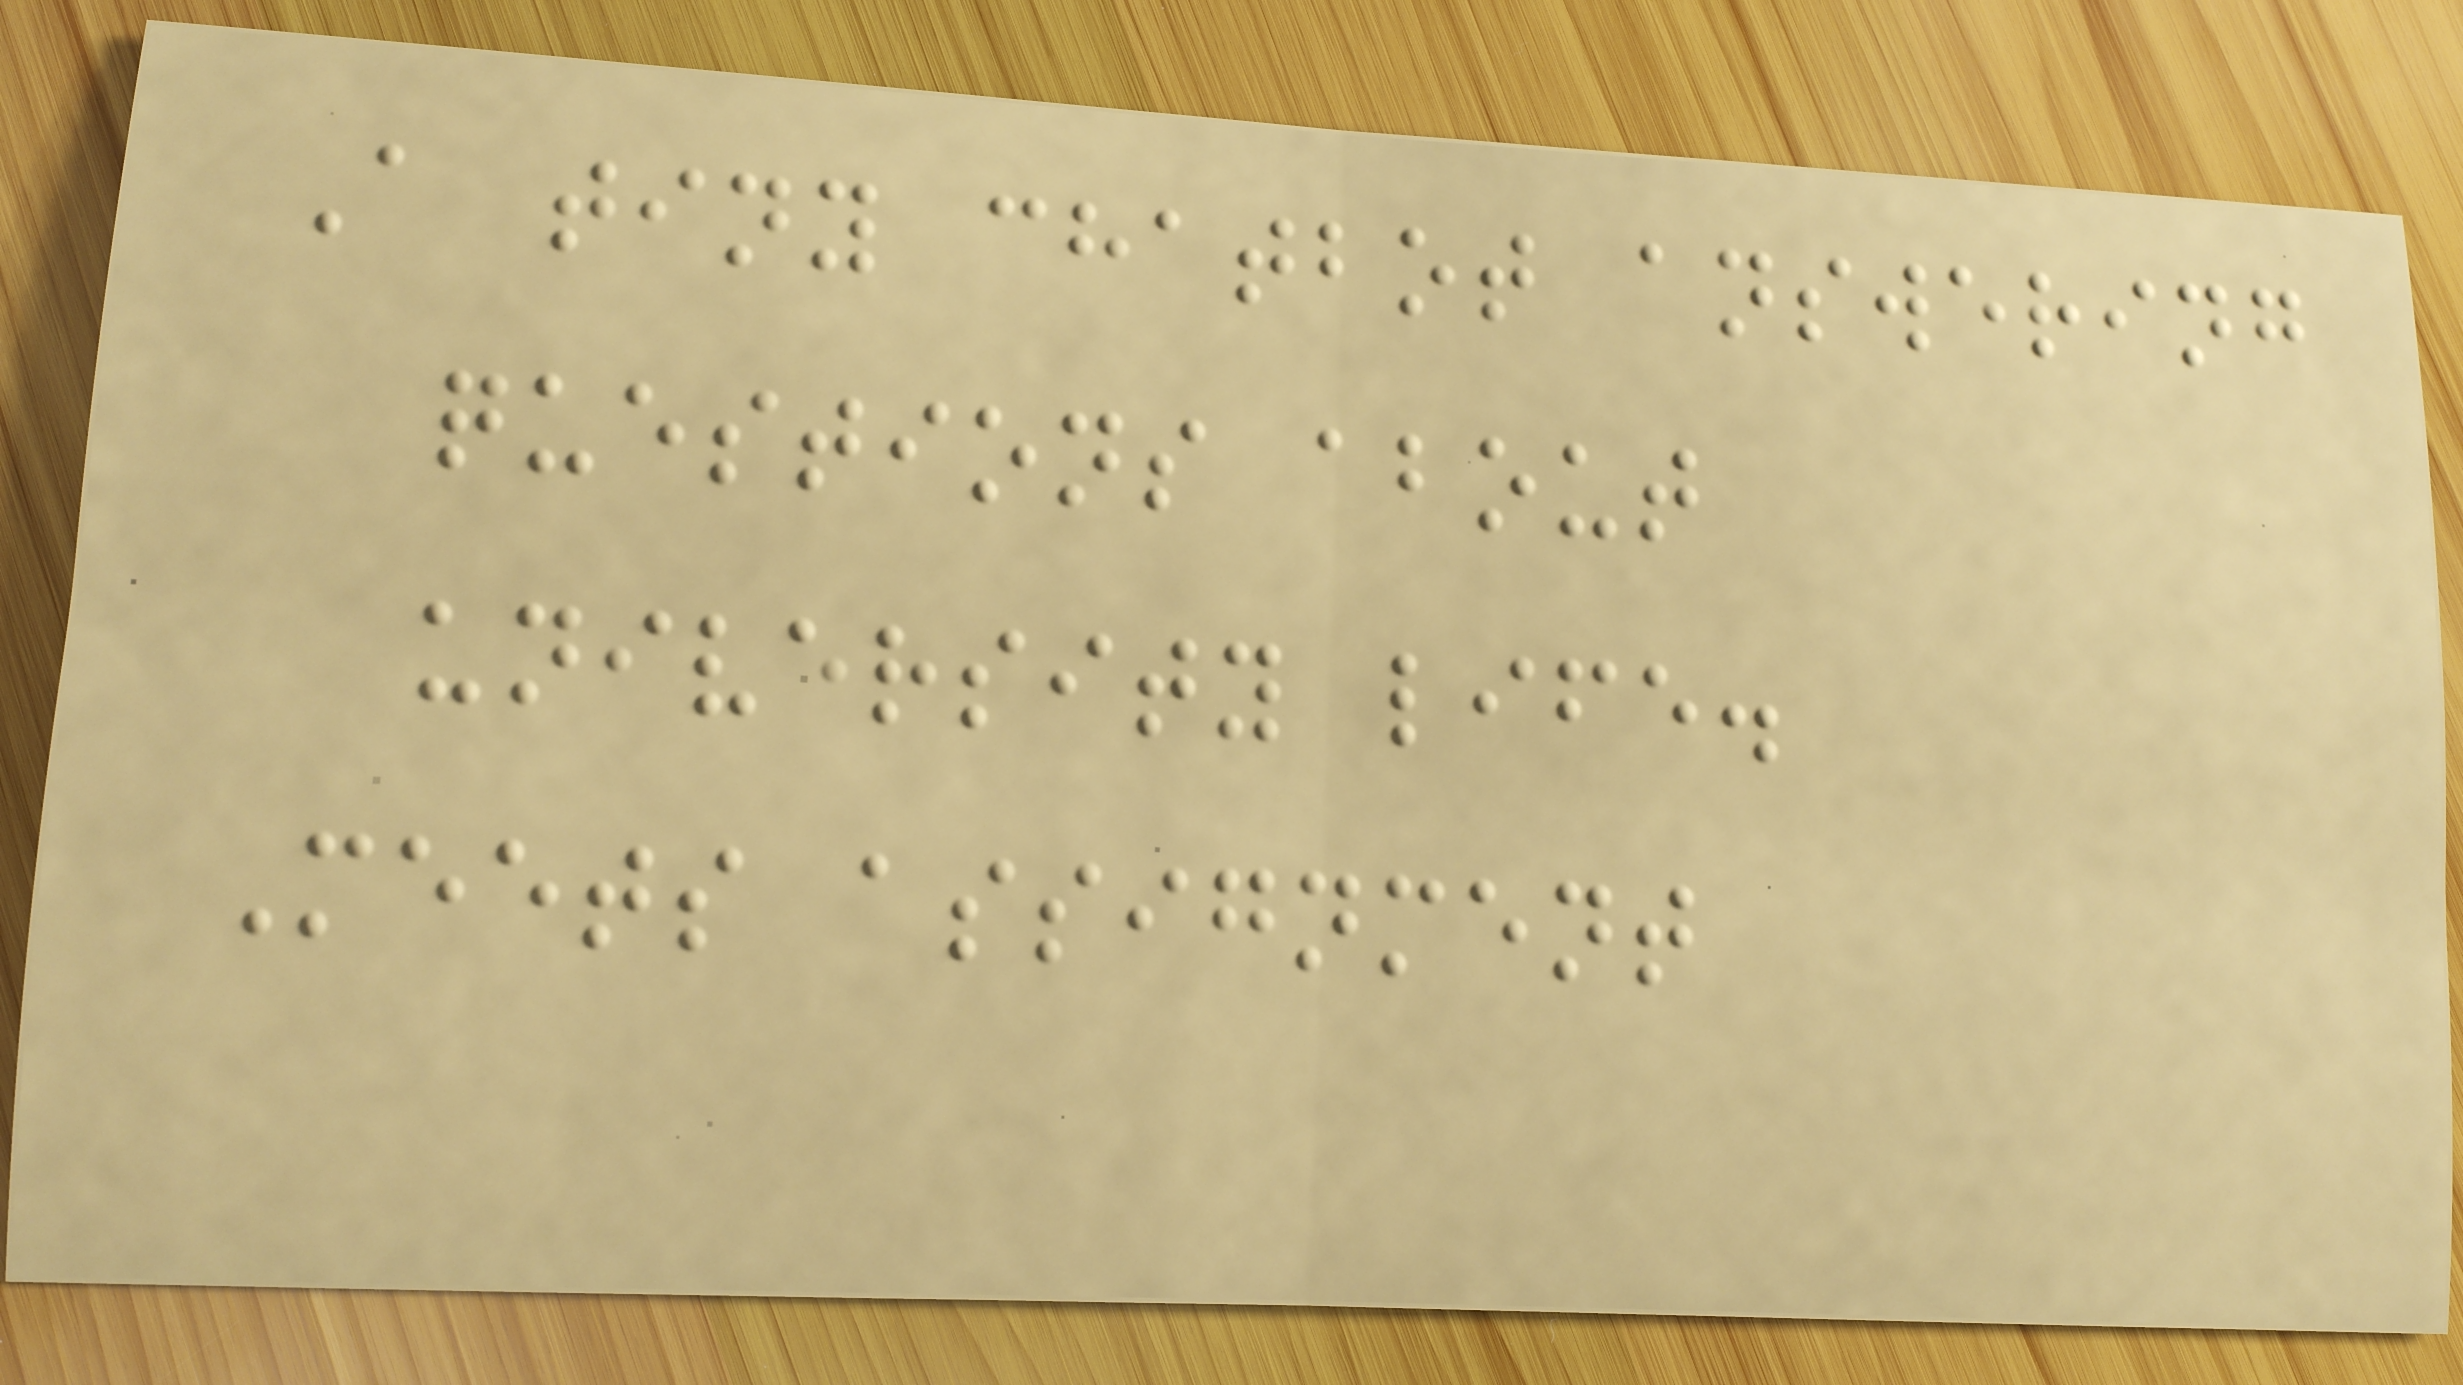A tiny chatbot answering
questions about
university life.
Meets assignment
